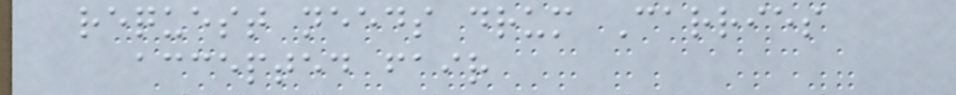request needs drum Carries
accepted fair
